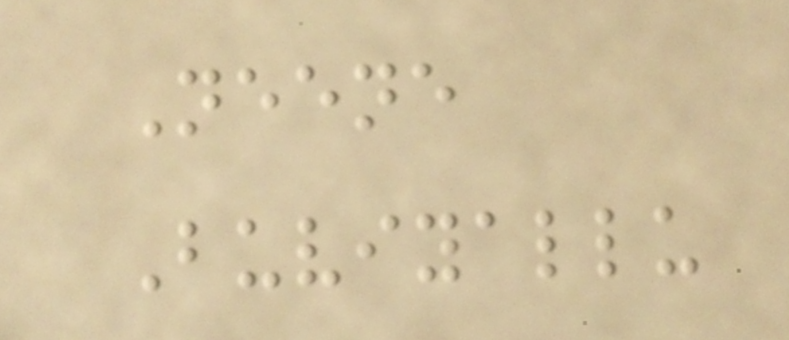Neene
Buviyallu
